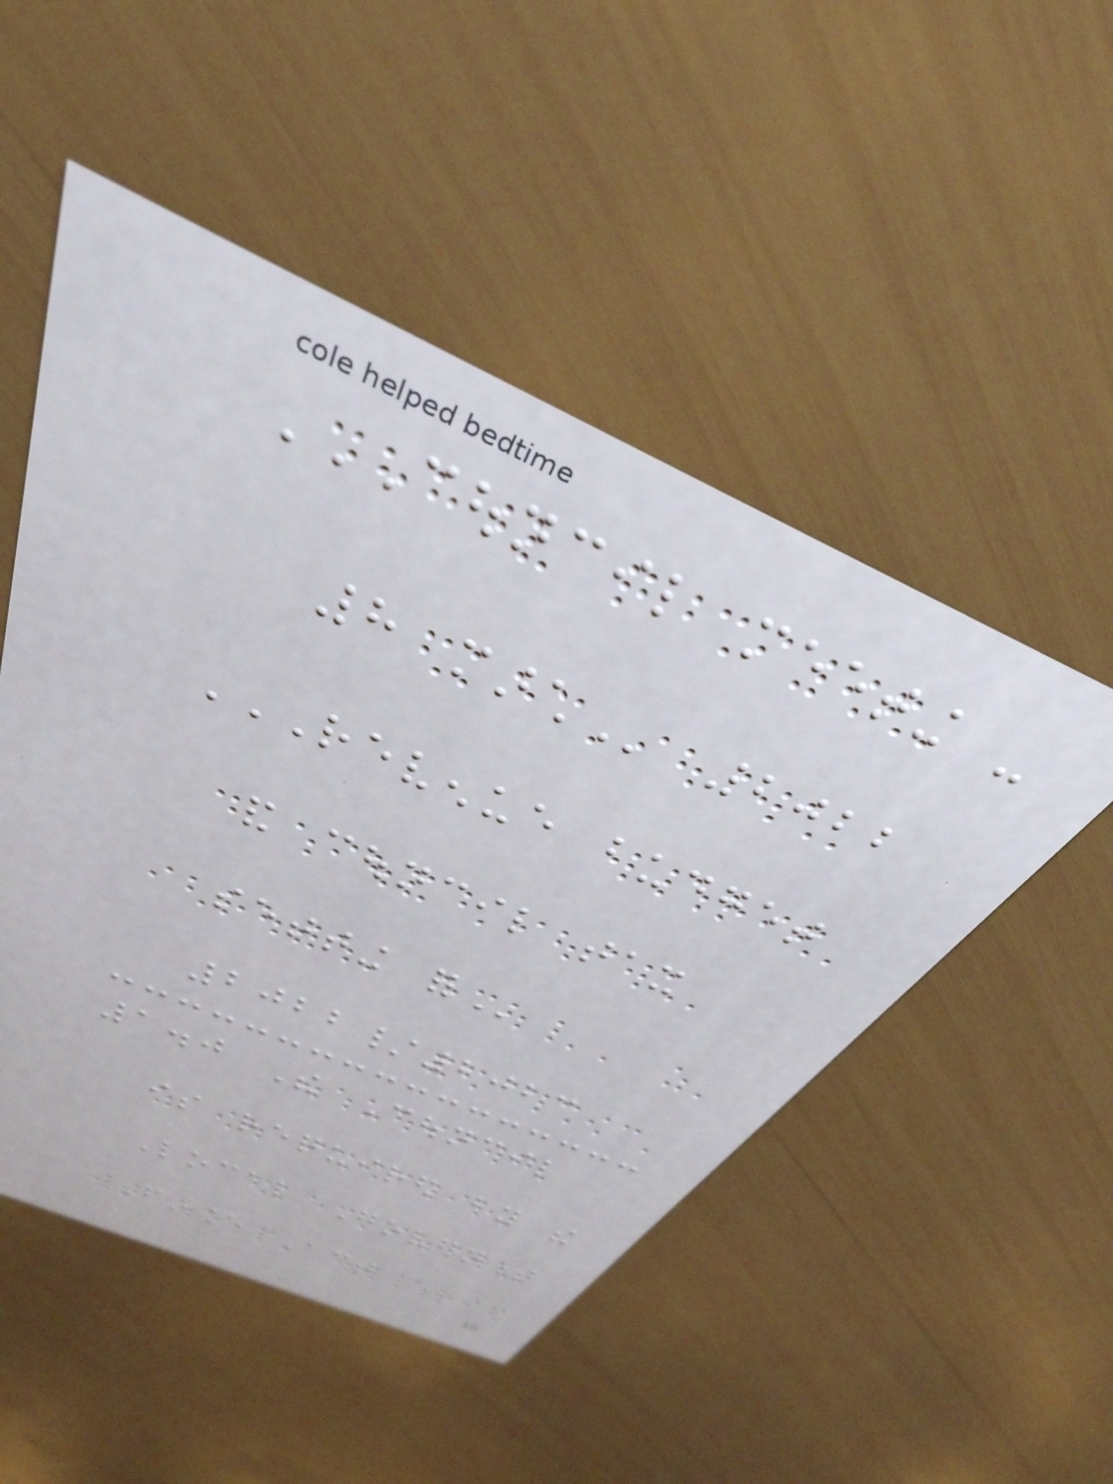COUNCIL MEETING -
8 MARCH 2022
REVENUE BUDGET
AND COUNCIL TAX
SETTING FOR
2022/2023
1.0 The Council
is required by the
Local Government
Finance Act
